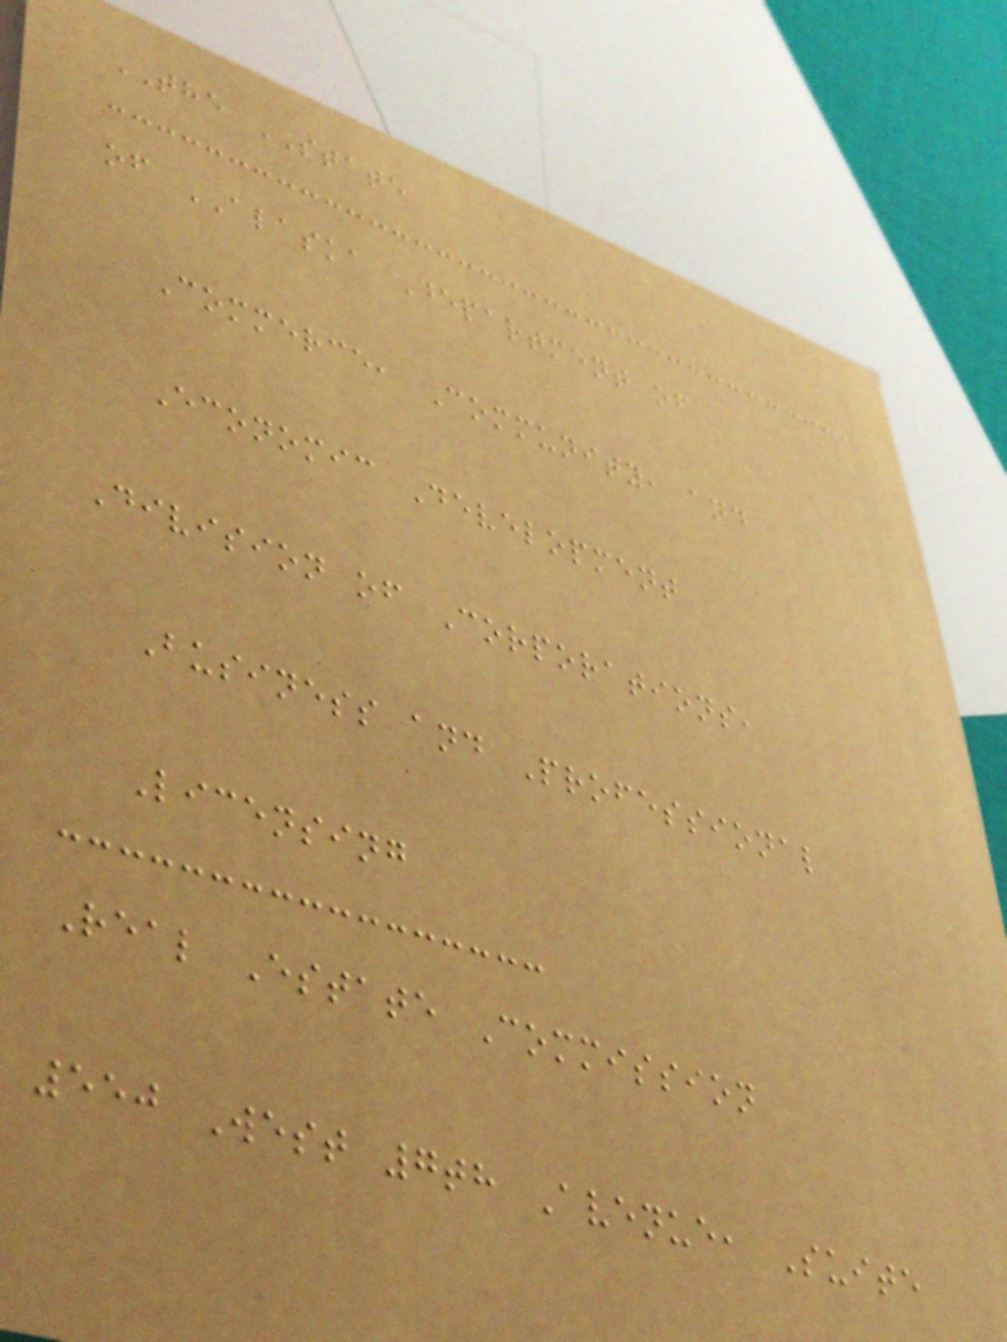THE STATE
of ALASKA Department of
Commerce, Community, and
Economic Development
Division of Corporations,
Business and Professional
Licensing
Real Estate Commission
550 West 7th Avenue, Suite
